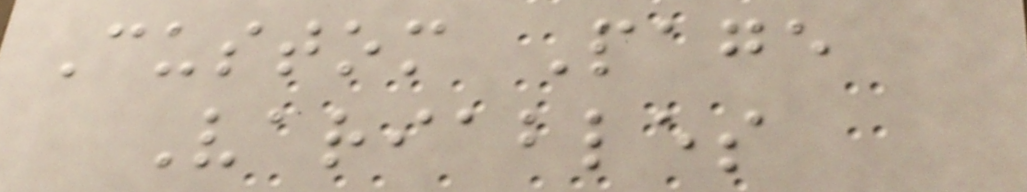Custom Page
Variables
